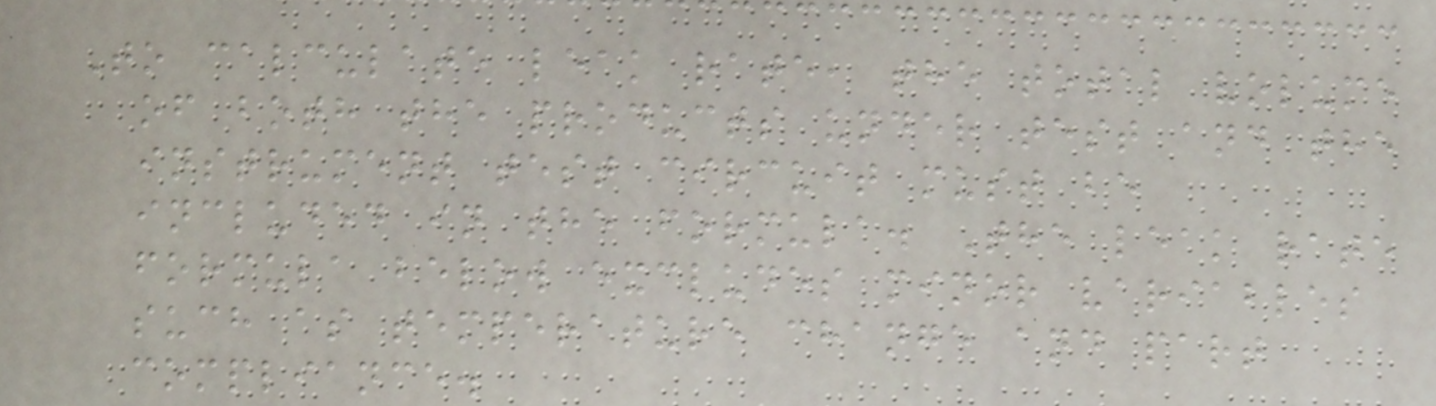To calculate leak rate, the total volume
of both the products under test and the
instrument test circuit must be
included in the formula. The leak rate
formula below excludes minor variables
such as temperature change and part
compliance.
